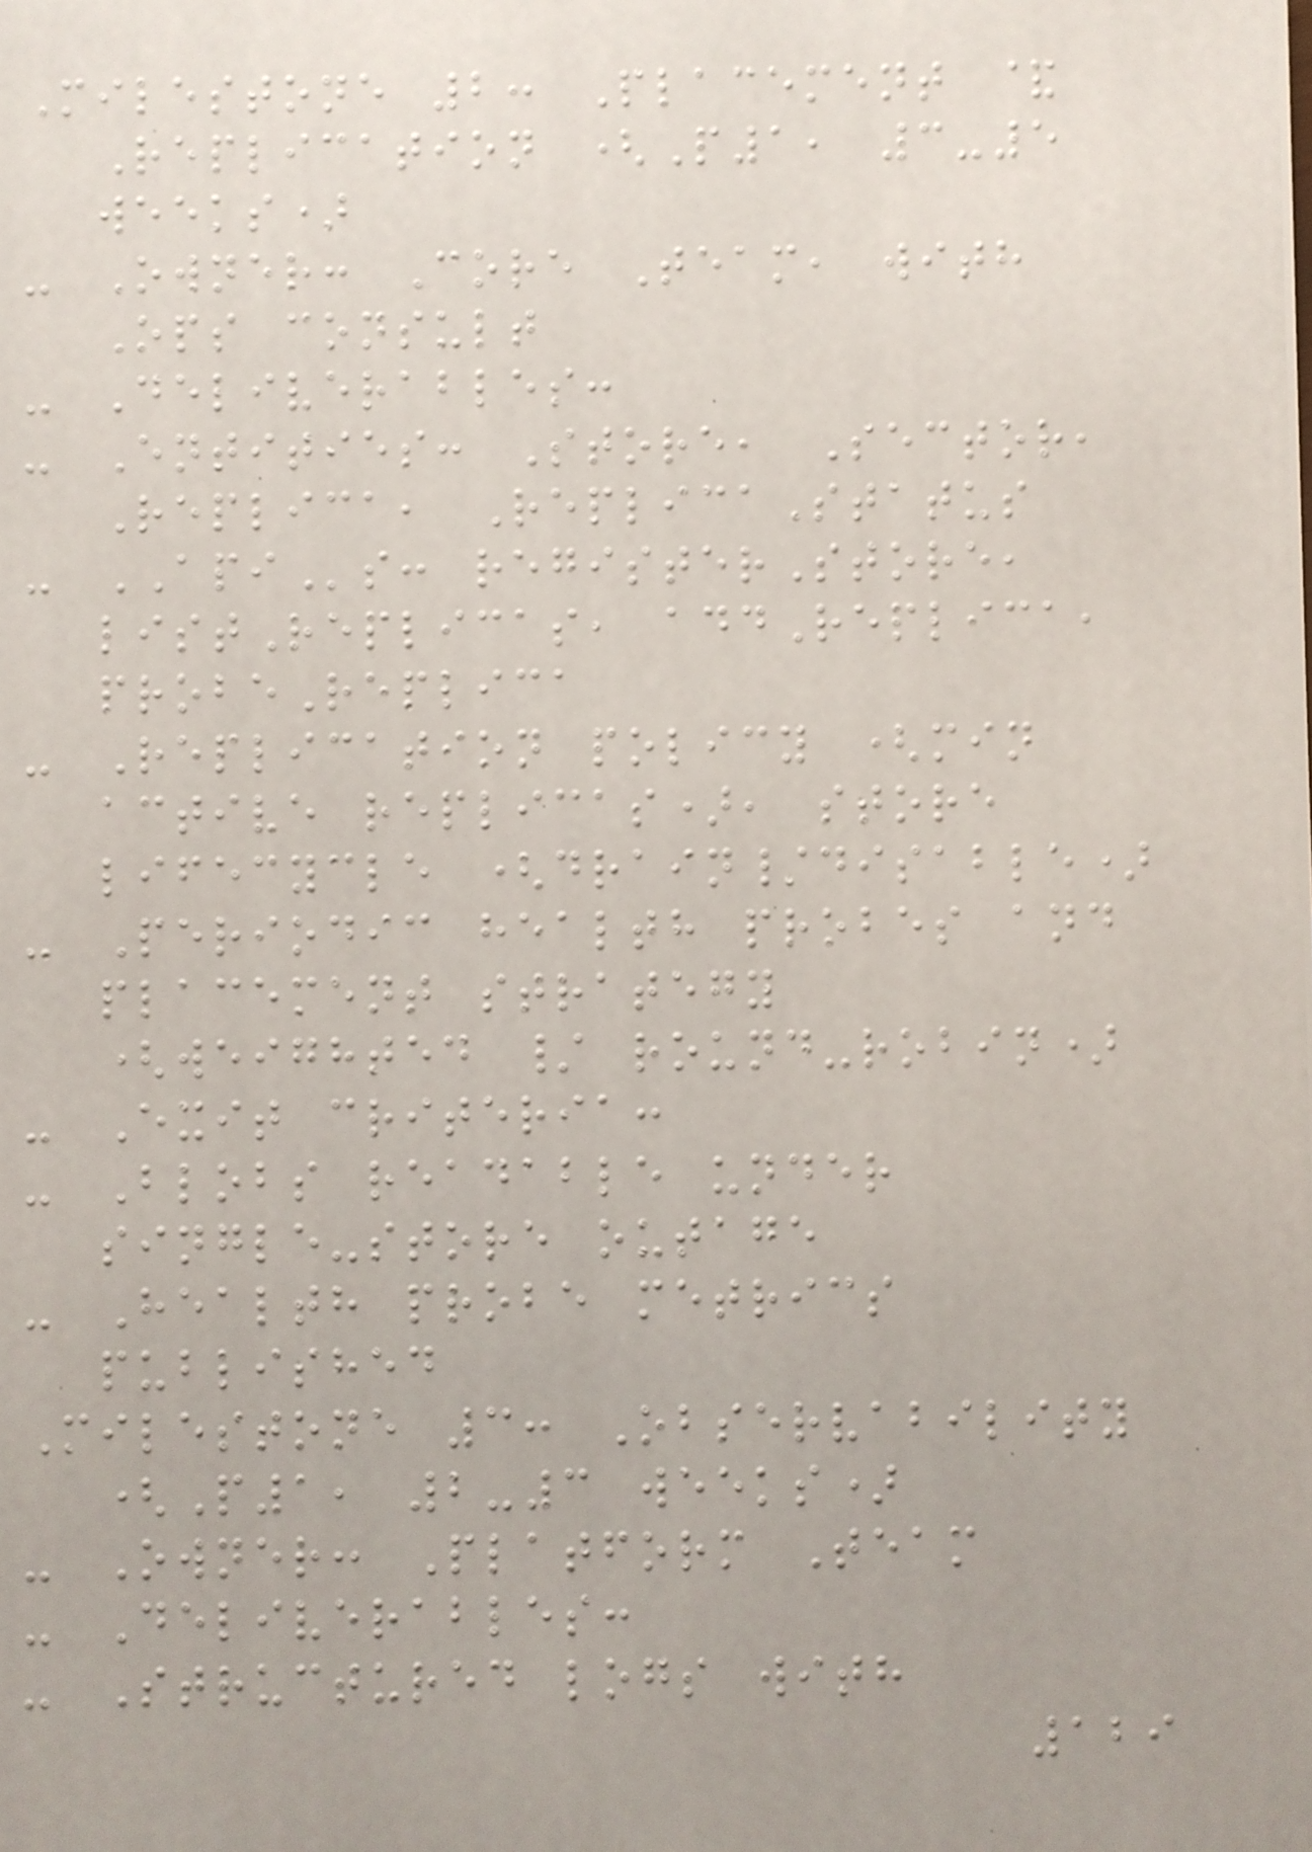Milestone 2: Placement &
Replication (P1, 3-5
weeks)
- Owner: Core Team, with
Ops consult
- Deliverables:
- Entities: Store, Sector,
Replica, ReplicaStatus
- APIs: registerStore,
listReplicas, addReplica,
probeReplica
- Replication policy (min
active replicas), store
lifecycle (drain/disable)
- Periodic health probes and
placement strategy
(weighted / round-robin)
- Exit criteria:
- Blobs readable under
single-store outage
- Health probe metrics
published
Milestone 3: Observability
(P1, 2-3 weeks)
- Owner: Platform Team
- Deliverables:
- Structured logs with
129
